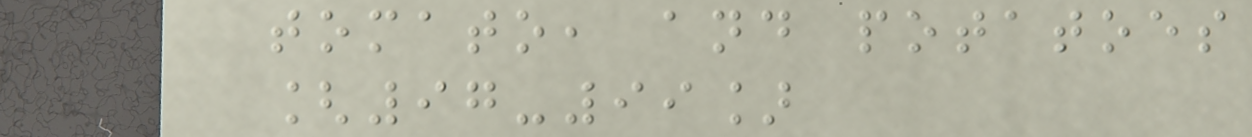tomato, and potatoes
[97-99]
